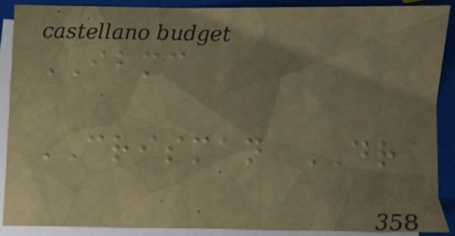IBMC
CRISMAN DR
